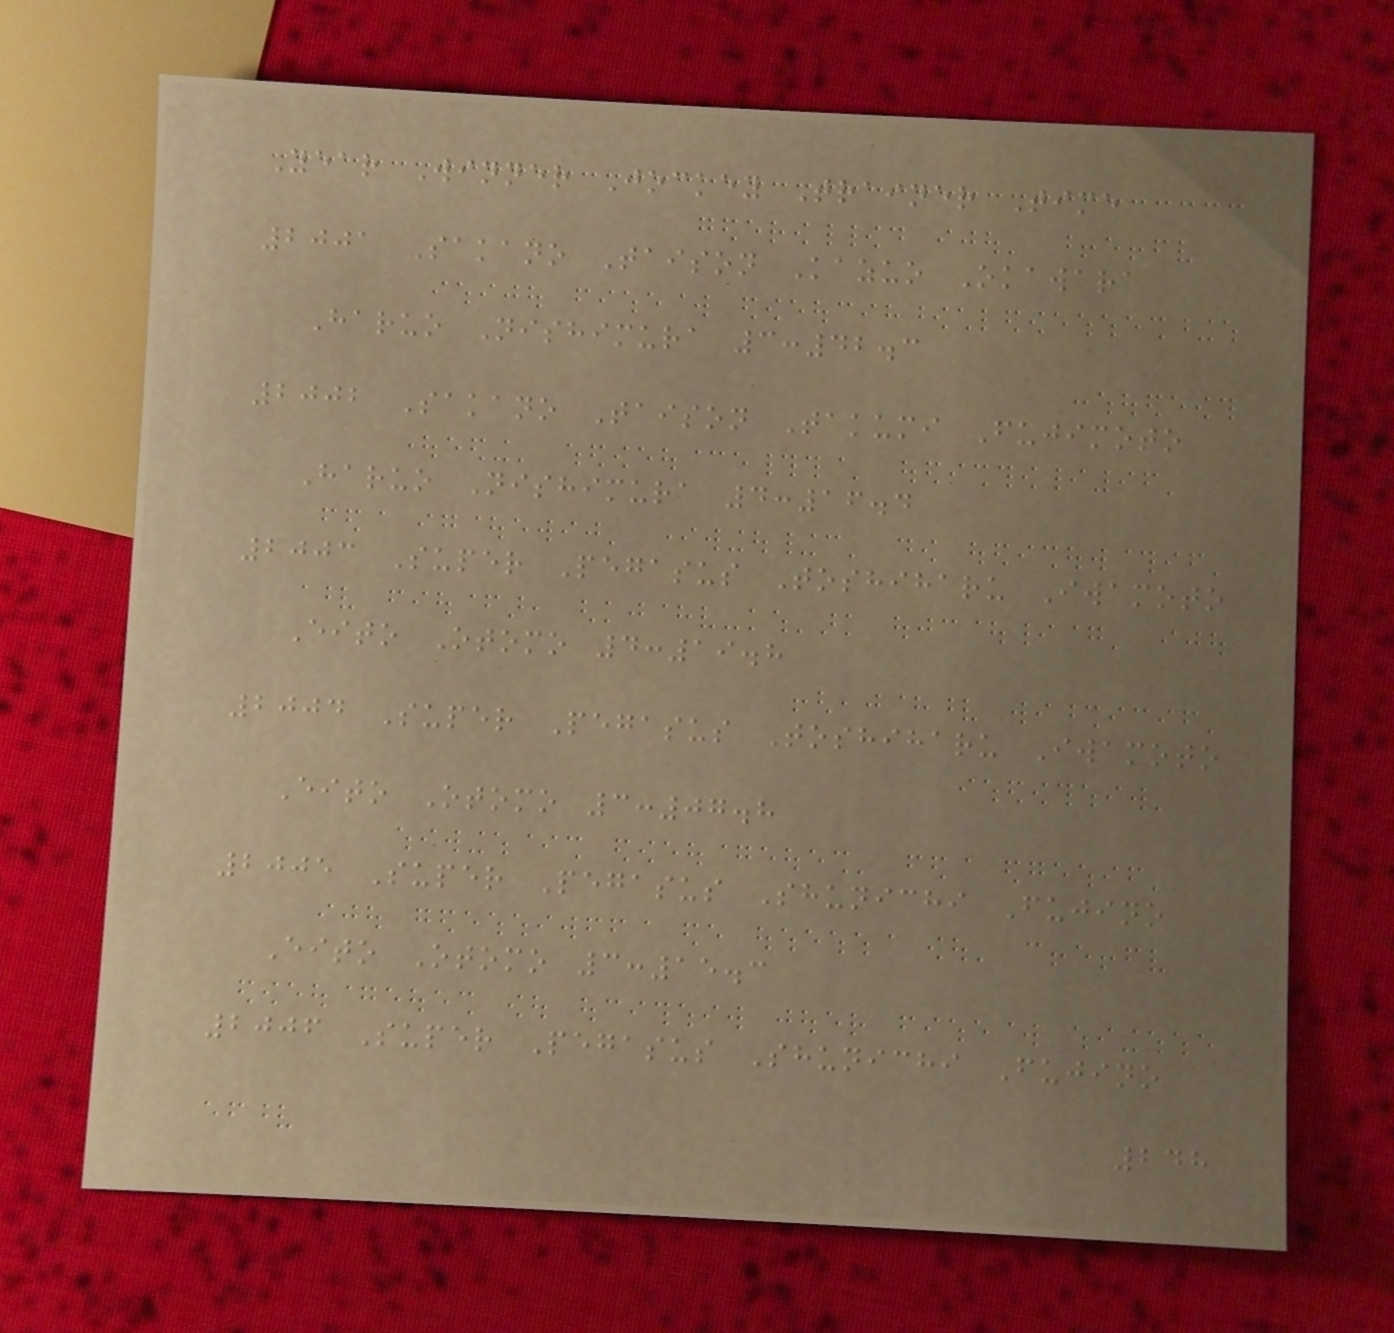Year Winner Jockey Trainer Time
2001 Sakano Taison Kazuo Okawara
Haruo Nishimura 3:42.3
2002 Sakano Taison Takumi Fujimoto
Haruo Nishimura 4:16.4
2003 Super Pegasus Toshiharu Iwamoto
Eito Otomo 4:19.8
2004 Super Pegasus Toshiharu Iwamoto
Eito Otomo 3:07.8
2005 Super Pegasus Shunichi Fujino
Eito Otomo 3:15.3
2006 Super Pegasus Shunichi Fujino
248
